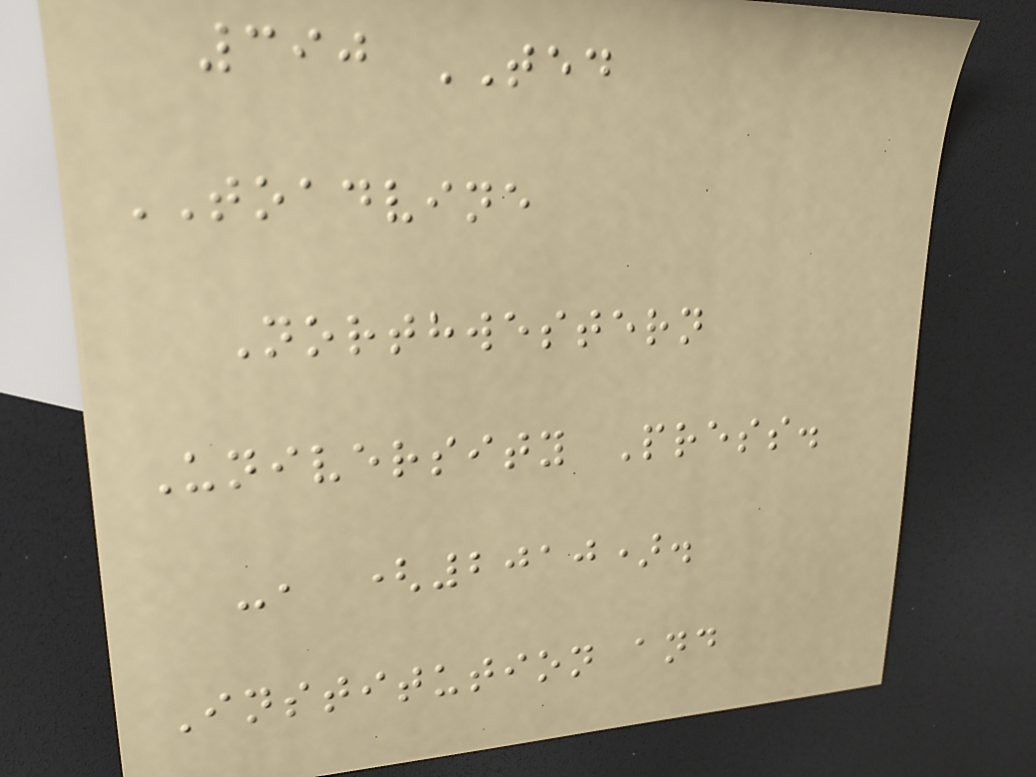390 TED
TOADVINE
Northwestern
University Press.
-, (2010).
Institution and
